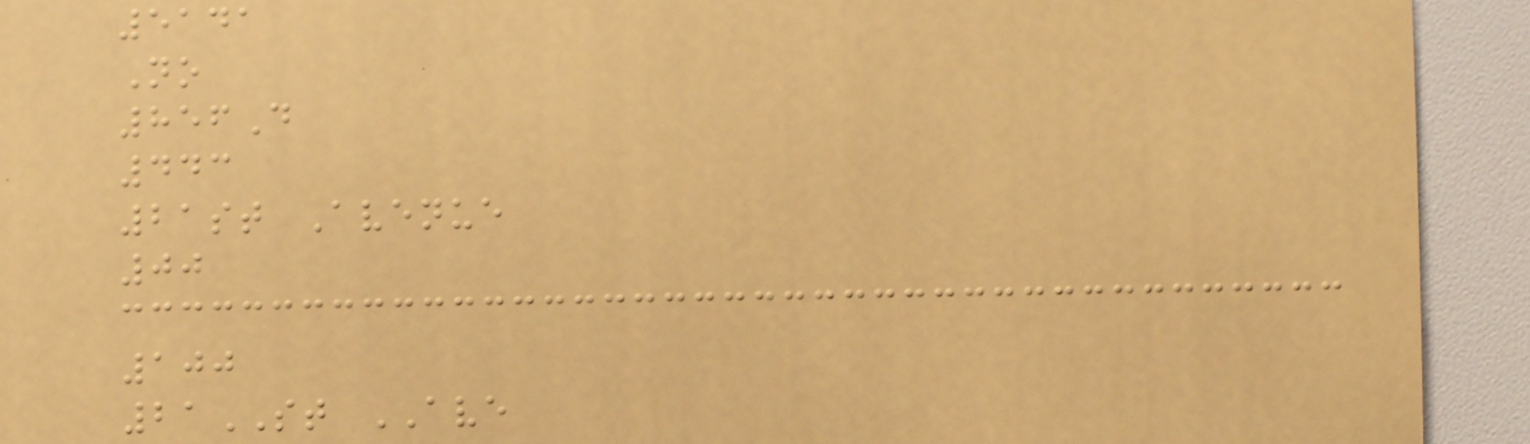5141
No
856D
443
21st Avenue
00
100
21ST AVE
